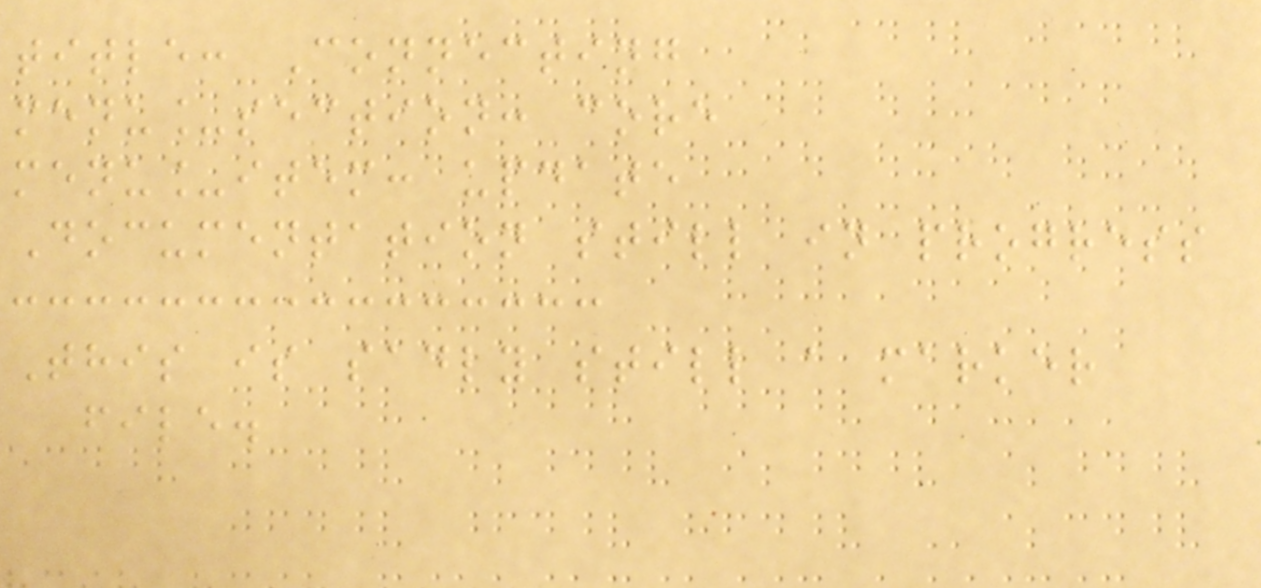title: Connecting
menu_section: core
menu_item: update
Documentation still in progress
This is sadly still a marker
file.
